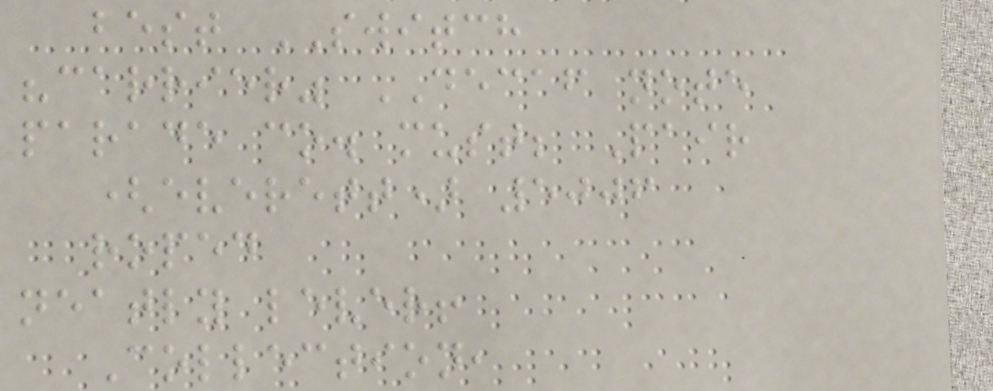best SWITCH
"carrier" DECAF note
parade co. must; Pair
(everett) 5006
roped
neatly lever!
Collection,
